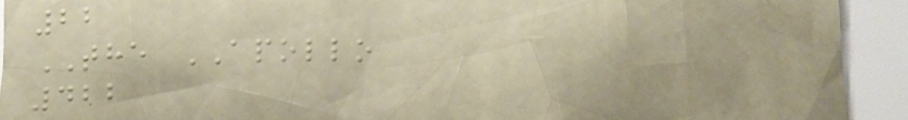22
THE APOLLO
422
